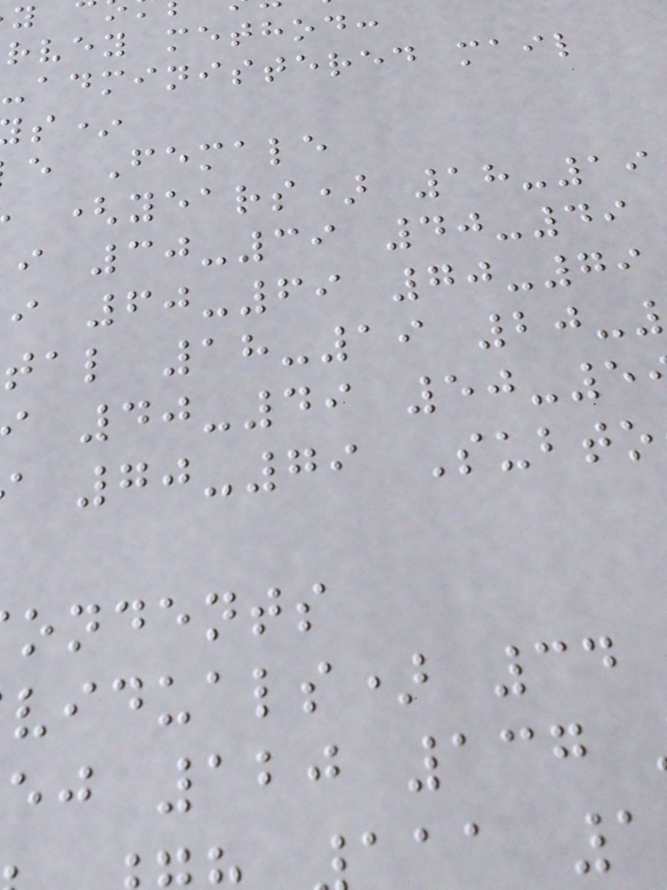rvey method:
-administered mail
e Female
(years) 18-19
i 30-39 40-49
i 60-69 70-79
tal 18-19 20-
40-49 50-5
70-79 Subto
ondents
viduals) 34
ej 120 137
